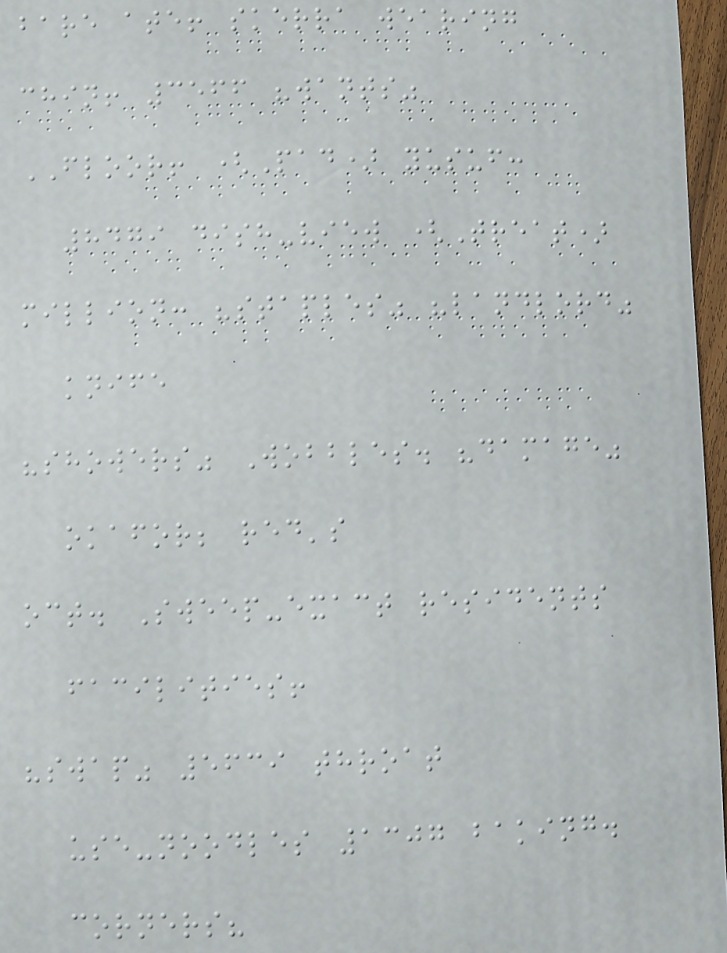bare ate! skerra wearing
chin! 3566 "wants"
FLOOR! (Pad) yusuf:
8479 dish-view (Treat)
million: "staples" "landlord"
knife
"showers" Wobbles. "damage"
okafor; red's
oct. Sweep-exact residents
facilities!
"swap" 5639 throat
use-noodles 1307 baking.
corners?
